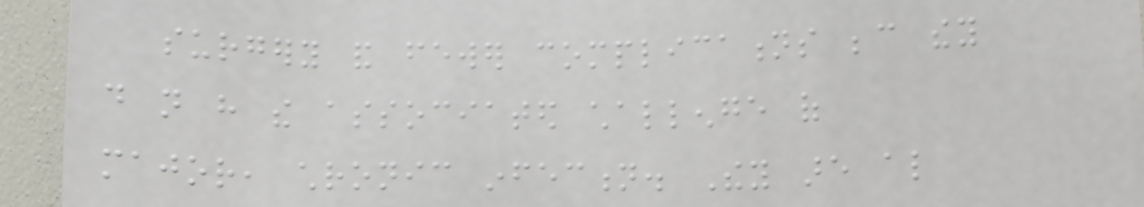surgery and fewer complications because they
do not have the associated challenge of
major, chronic infection. They are also
